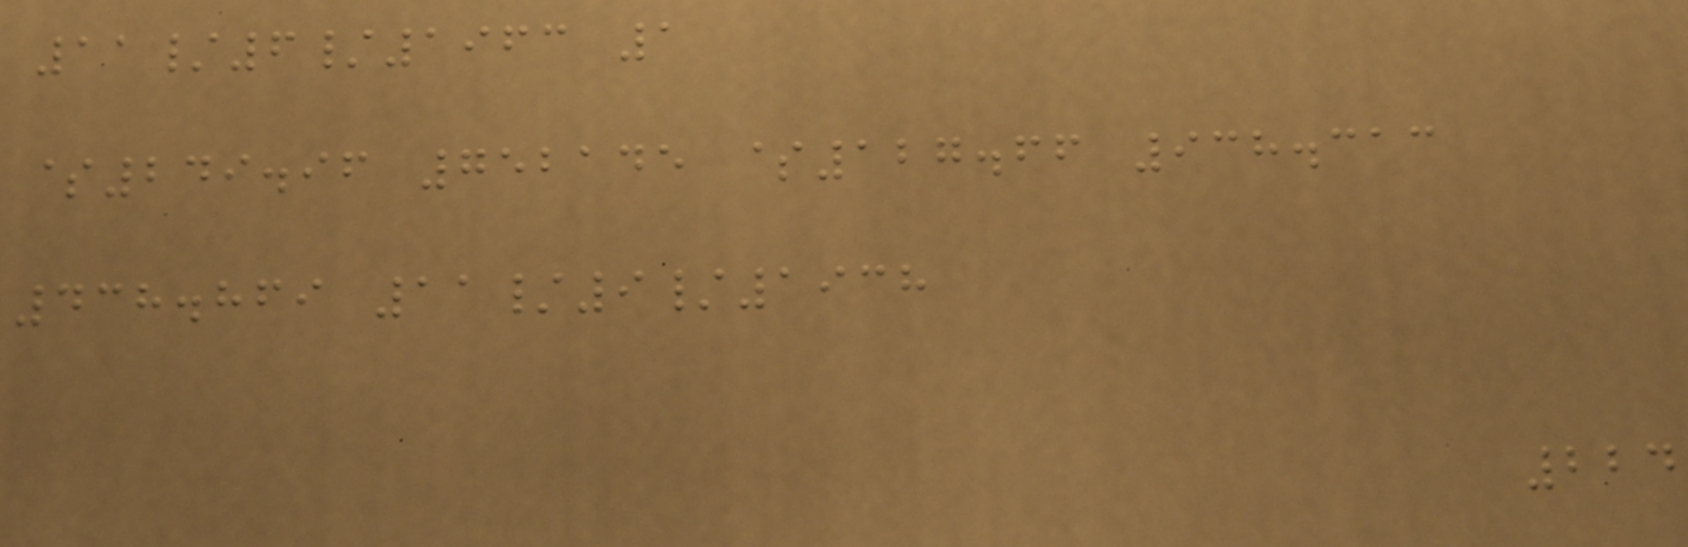11/6/1963 1
$249.96 752145 $127.66 938.313
438.869 11/9/1938
224
